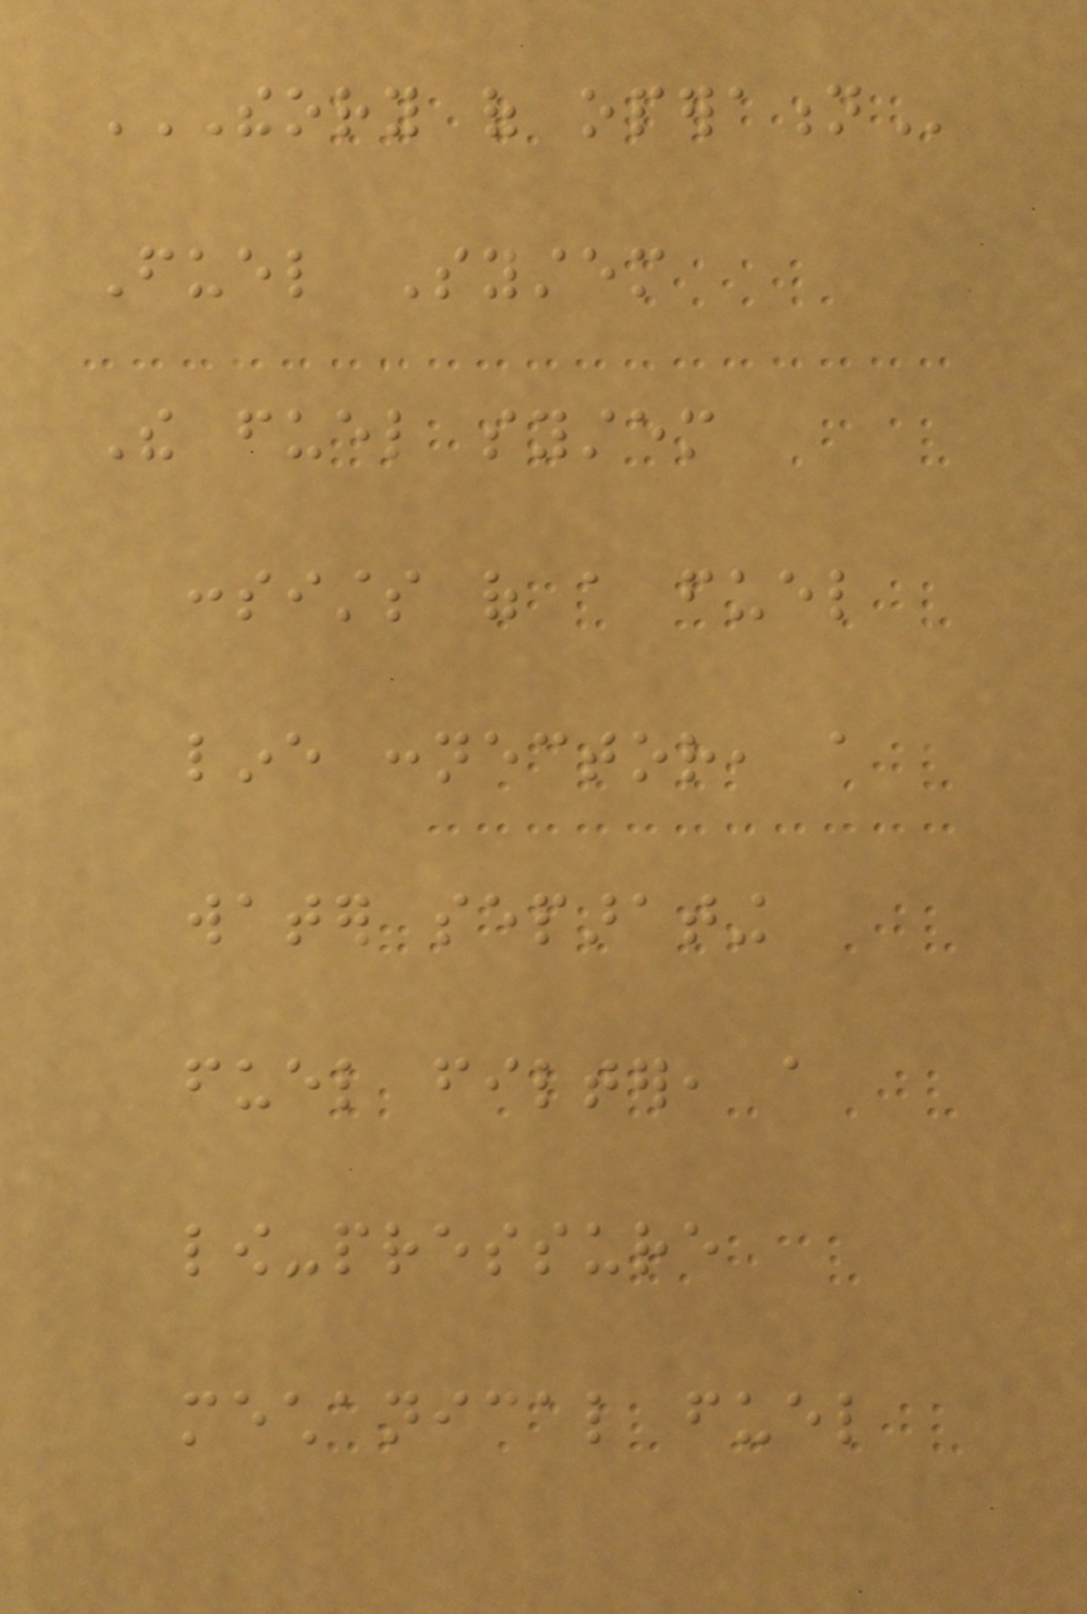THEORY OF OPERATION
Fuel System
The fuel system
consists of a fuel
line connector, a
water separating
fuel filter, a
low-pressure
mechanical fuel
